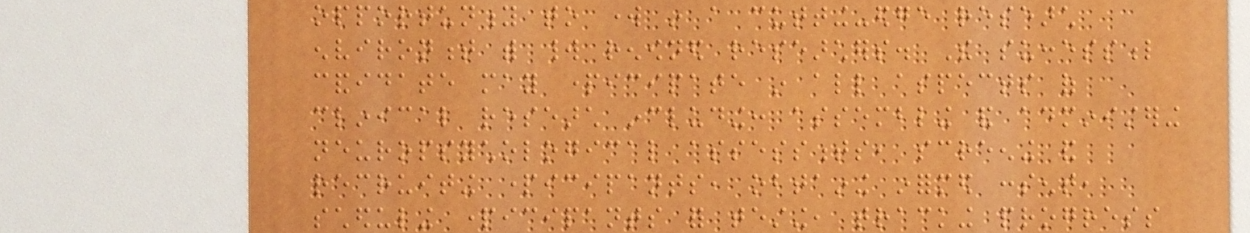opportunity to work in a cutting-edge research
environment with world renowned researchers. The successful
candidate may participate in all aspects of
clinical research including: assembling and administering
neuropsychological assessments, screening and
recruiting participants, obtaining informed consent,
scheduling participants for testing, tracking progress
